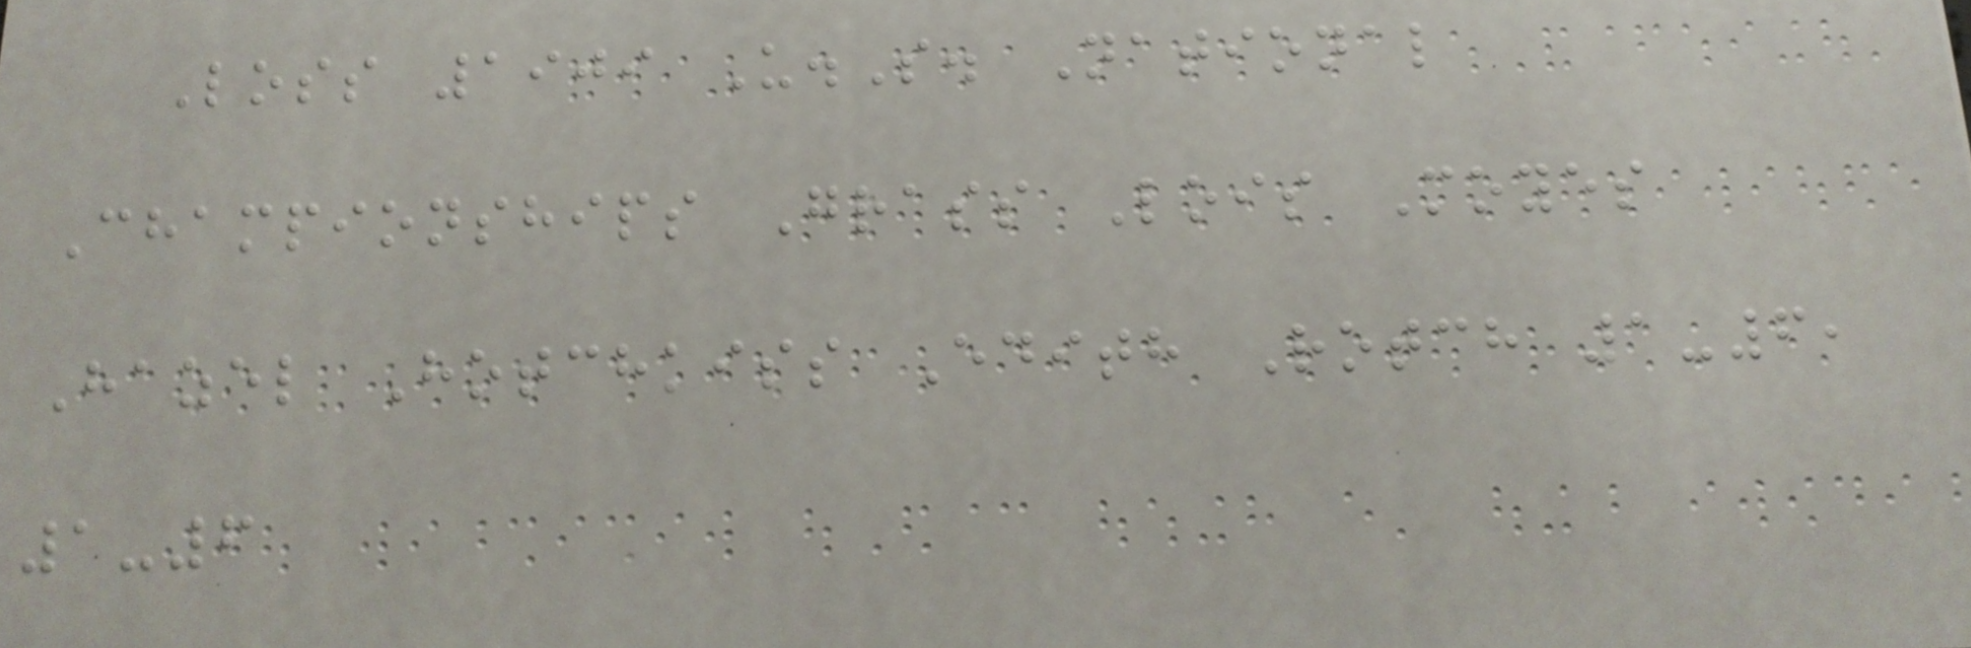Loss 1909 U.S. National
Championships Grass Lois Moyes
Hazel Hotchkiss Edith Rotch 1-6,
1-6
